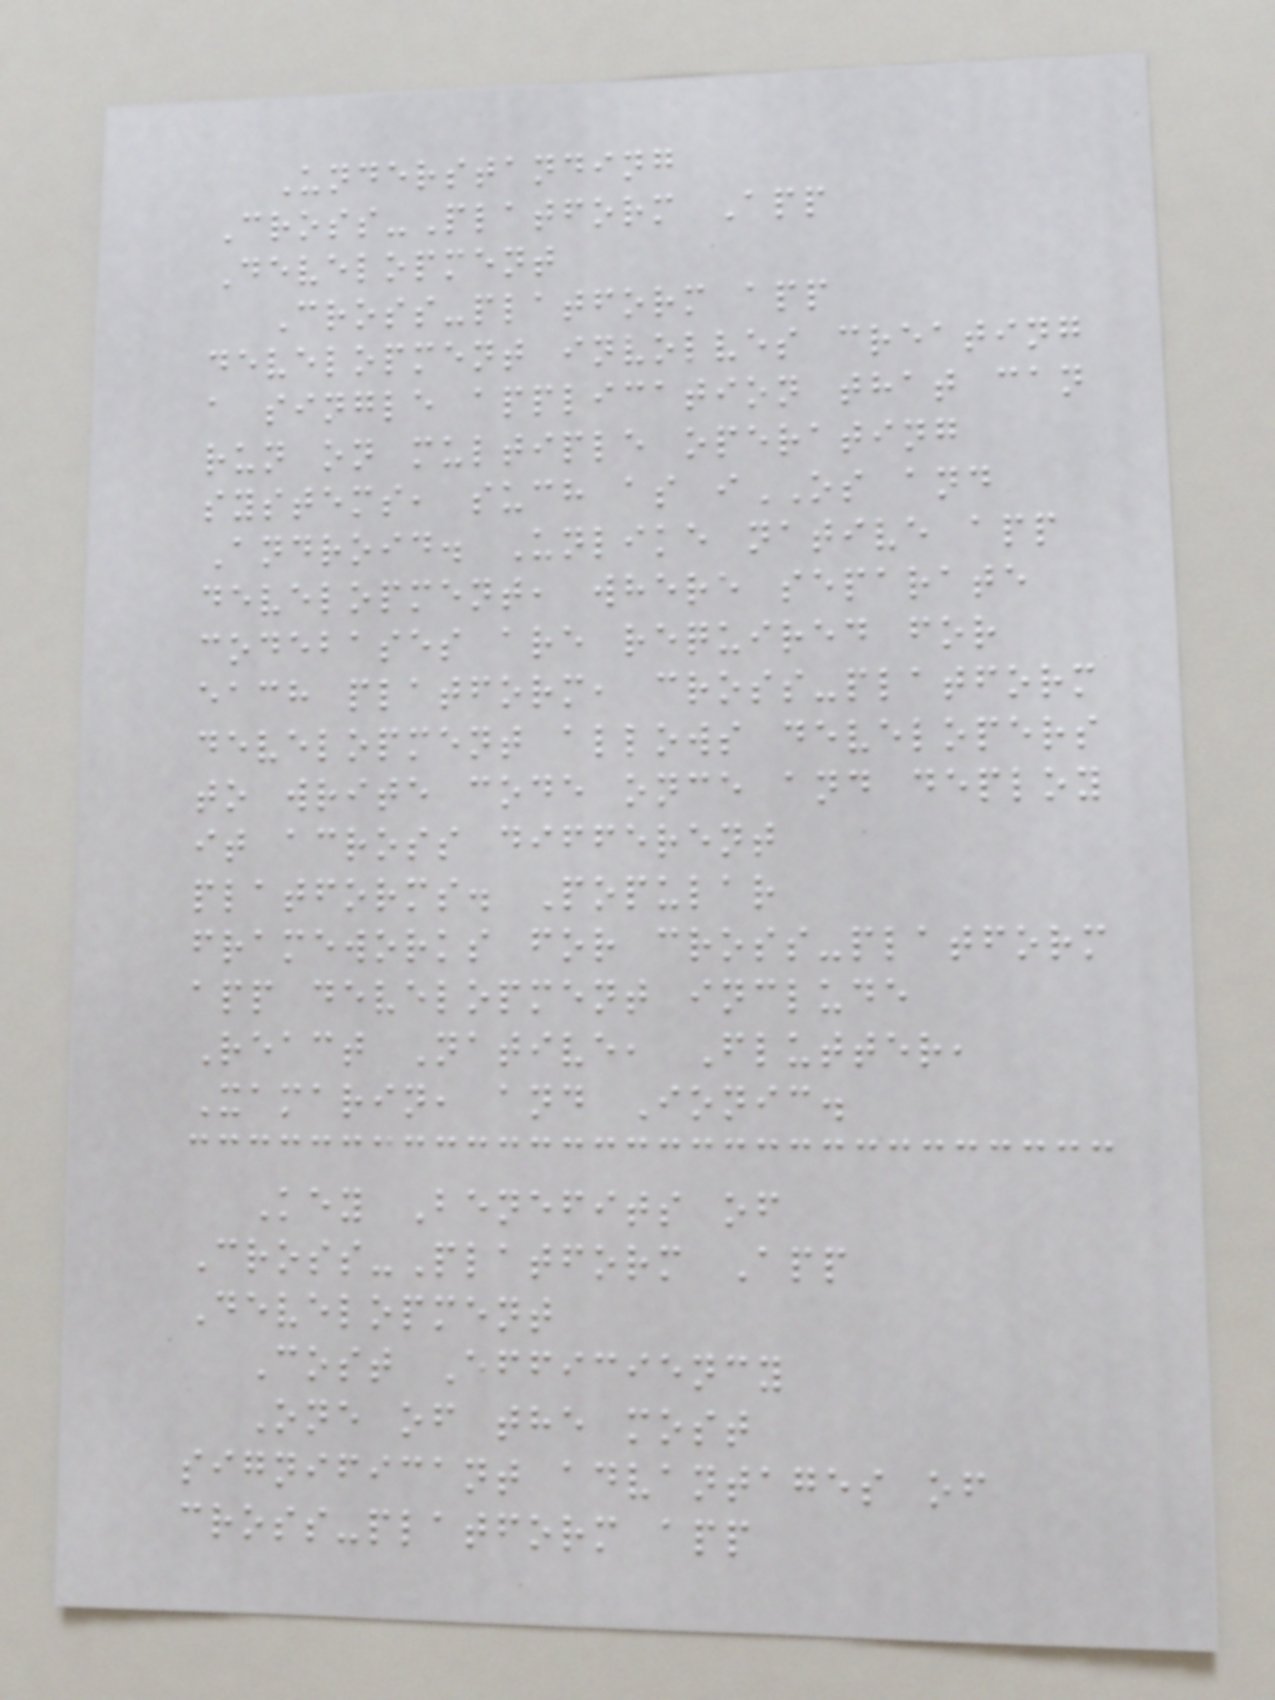Understanding
Cross-Platform App
Development
Cross-platform app
development involves creating
a single application that can
run on multiple operating
systems, such as iOS and
Android. Unlike native app
development, where separate
codebases are required for
each platform, cross-platform
development allows developers
to write code once and deploy
it across different
platforms. Popular
frameworks for cross-platform
app development include
React Native, Flutter,
Xamarin, and Ionic.
Key Benefits of
Cross-Platform App
Development
Cost Efficiency
One of the most
significant advantages of
cross-platform app
